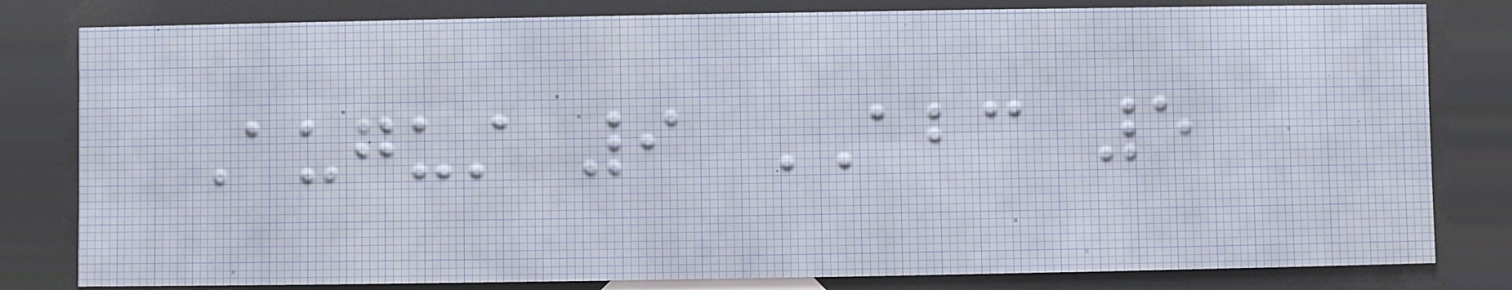August 9 ABC 5
